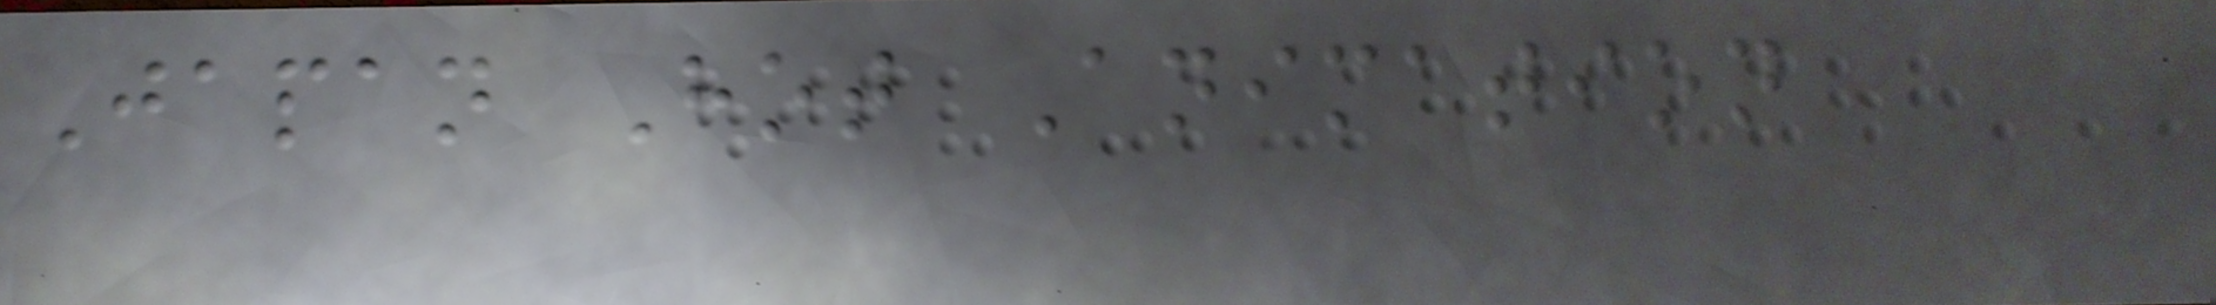Japan Hot Animation
